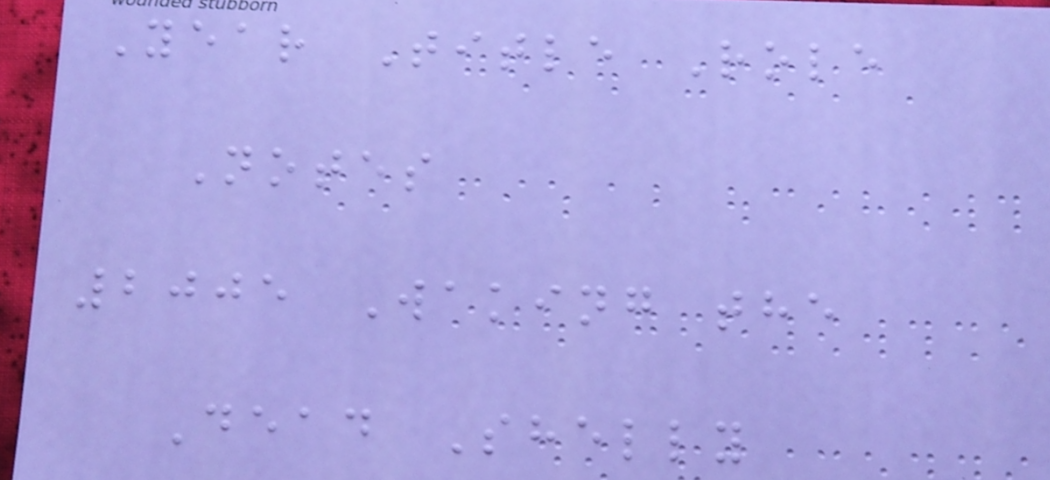Year Title Role
Notes
2005 Waking the
Dead Shelly
